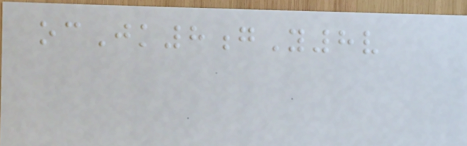ocJk8gY8v
